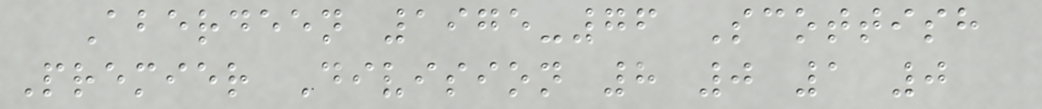Aberdeen 1975-76 Scottish
Premier Division 8 0 1 0
